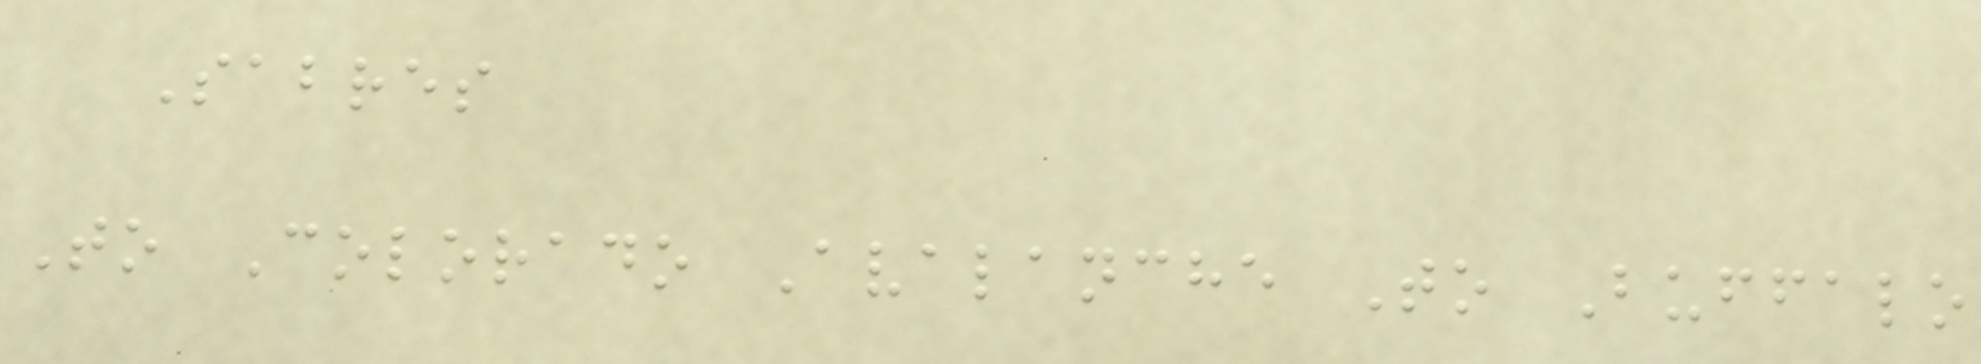Sabres
To Colorado Avalanche To Buffalo
